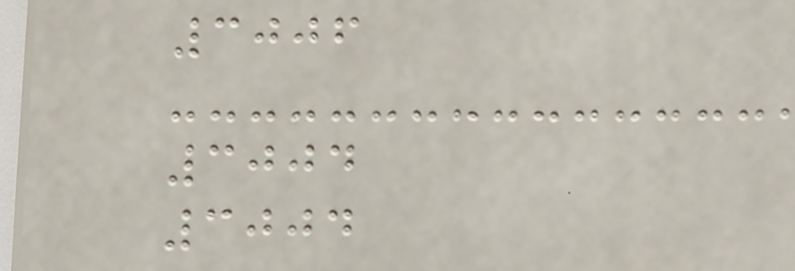3006
3004
3004
